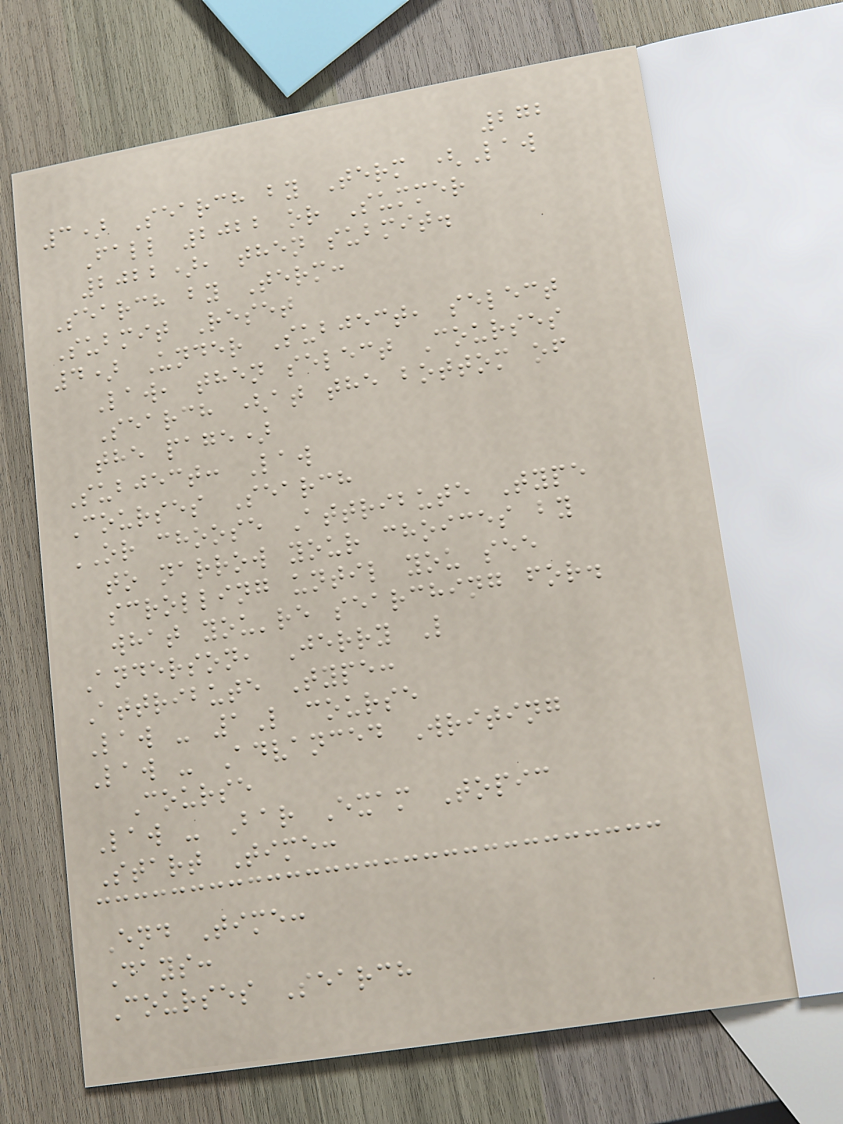272
3) Search by Term (Law
Fall 2022 or Summer
2022), then submit.
Search by Term:
Submit Reset
4) Under Subject, select
Law, then select Courses
Search (at the bottom of
the page)
Subject: Law
Courses Search
OR choose Attribute Type
to narrow your choices by
scrolling until you see
what you're searching for.
Anderson, Jerry L
Attribute Type:
Law - 1L course
Law - Advanced Writing
Course
Law - Bar Exam Topic
Start Time:
End Time:
Days:
Courses Search
